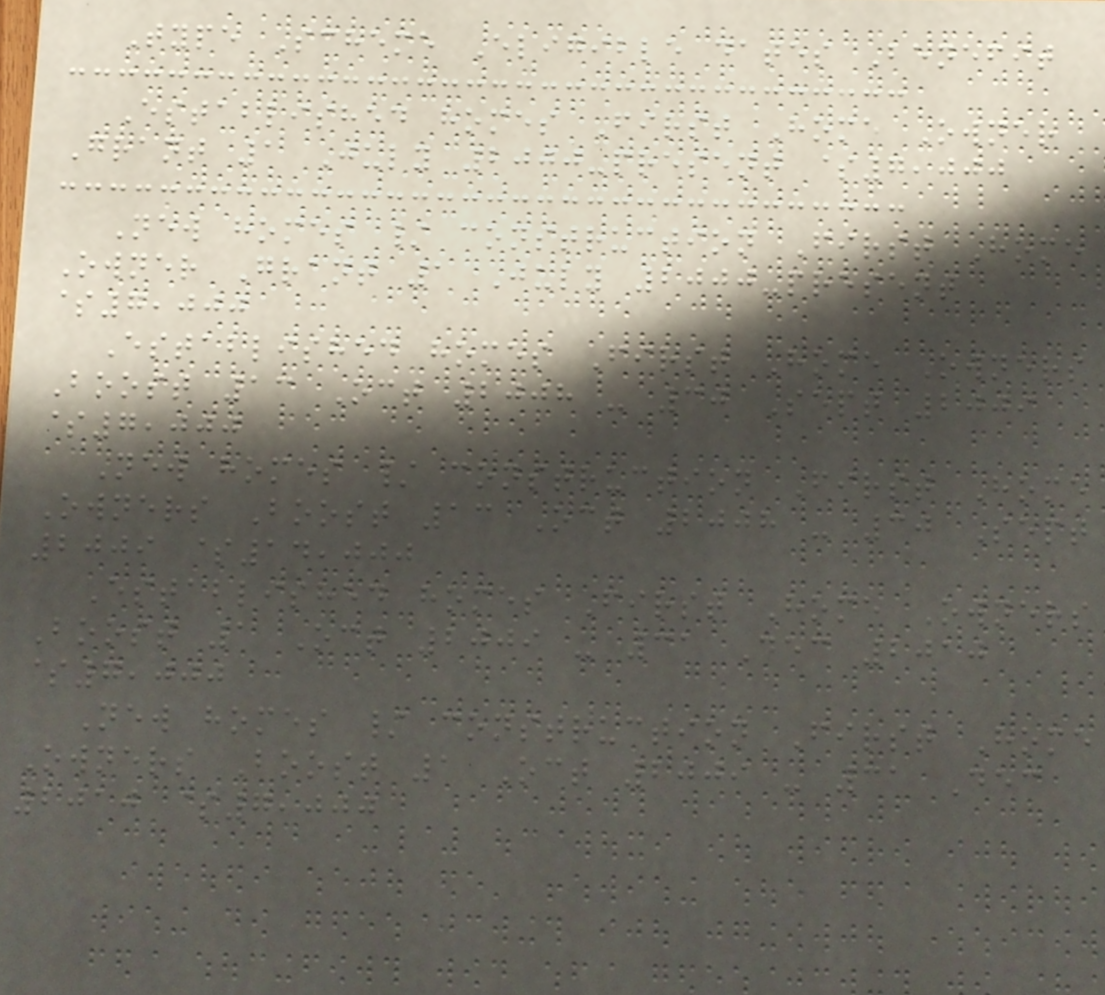Type Scheme Eligible dates Benefit
Established homes First Home Owner
Grant 1 July 2000-present $7,000
New homes / construction First Home
Owner Grant 1 July 2000-present
$7,000
Established homes First Home Owners
Boost 13 Oct 2008 - 30 Sept 2009
$7,000
New homes / construction First Home
Owners Boost 13 Oct 2008 - 30 Sept
2009 $14,000
Established homes First Home Owners
Boost 1 Oct 2009 - 31 Dec 2010
$7,000
New homes / construction First Home
Owners Boost 1 Oct 2009 - 31 Dec
2010 $7,000
